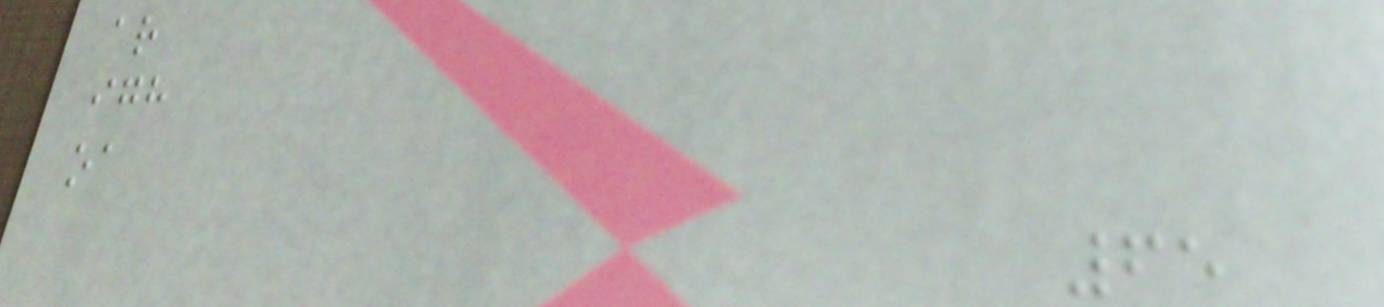ar
igh
oa
65
